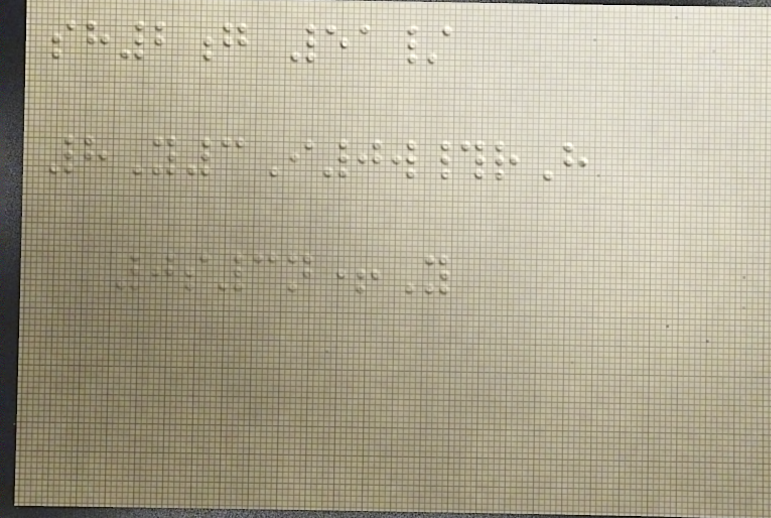sh2g 51/
8Y3I0w#rH
0s3n+Y
